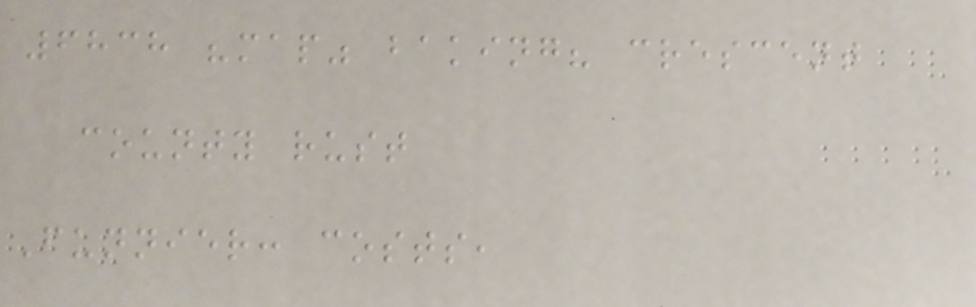6838 "map" baking? crescent
county rust
Funnier: costs,
